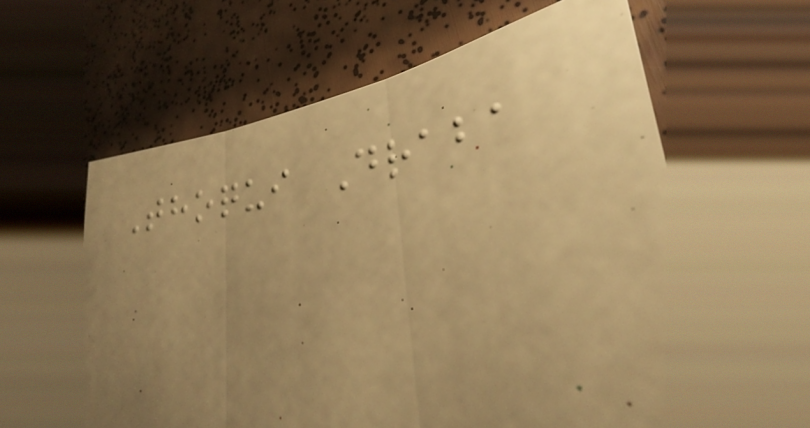Thoqui Draba
